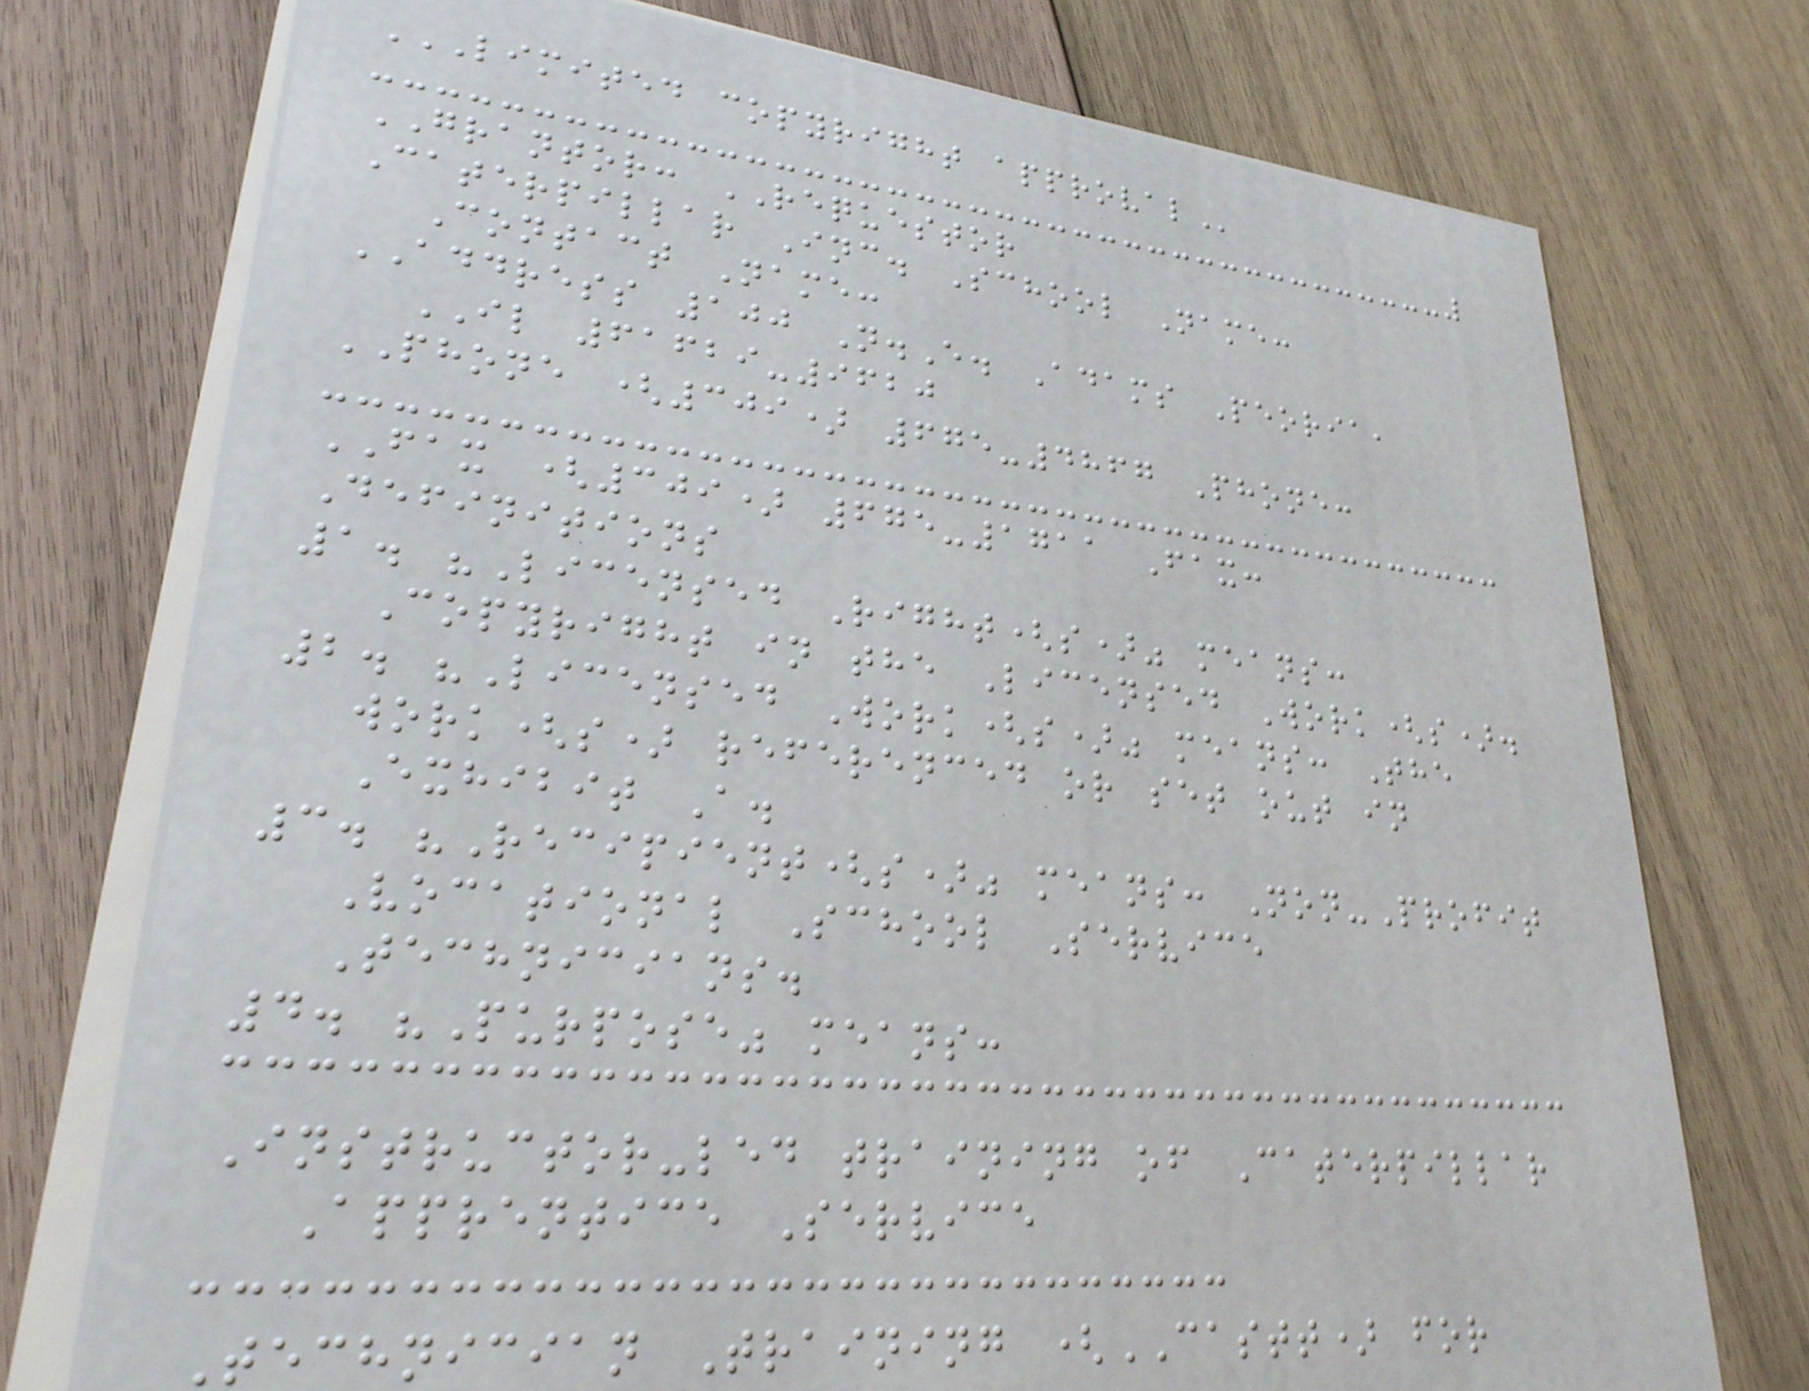LIMITED COPYRIGHT APPROVAL
GRANTOR: REQUESTOR
Caterpillar Inc. School Name:
Contact Name:
ADDRESS 100 N.E. Adams Peoria,
IL 61629-9620
PHONE (309) 675-4867 Phone:
FAX (309) 675-1711 Fax:
Definitions
1. "Licensed Right(s)" means:
Copyright in the Licensed Work(s).
2. "Licensed Work(s)" means: The
work(s) referenced or set out in
Exhibit A.
3. "Recipient(s)" means: Non-Profit
Vocational School Service
Technicians.
4. "Purpose" means:
Instructor-led training of Caterpillar
Apprentice Service
Technician Training (CASTT) for
